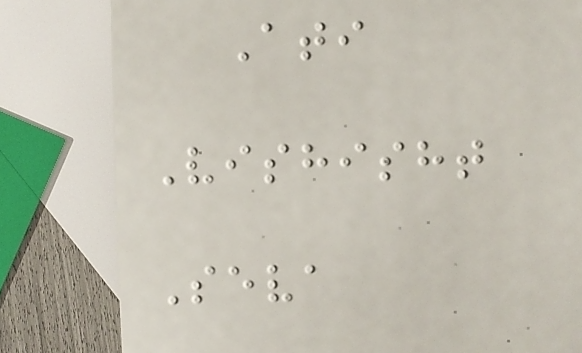Ati
Vishisht
Seva
